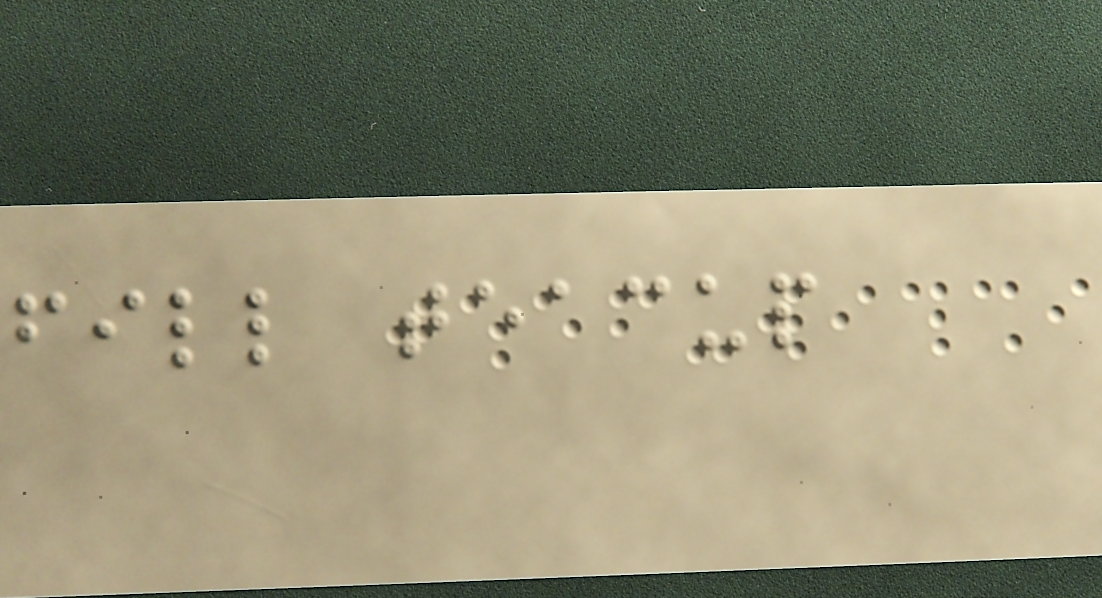fill teacup
